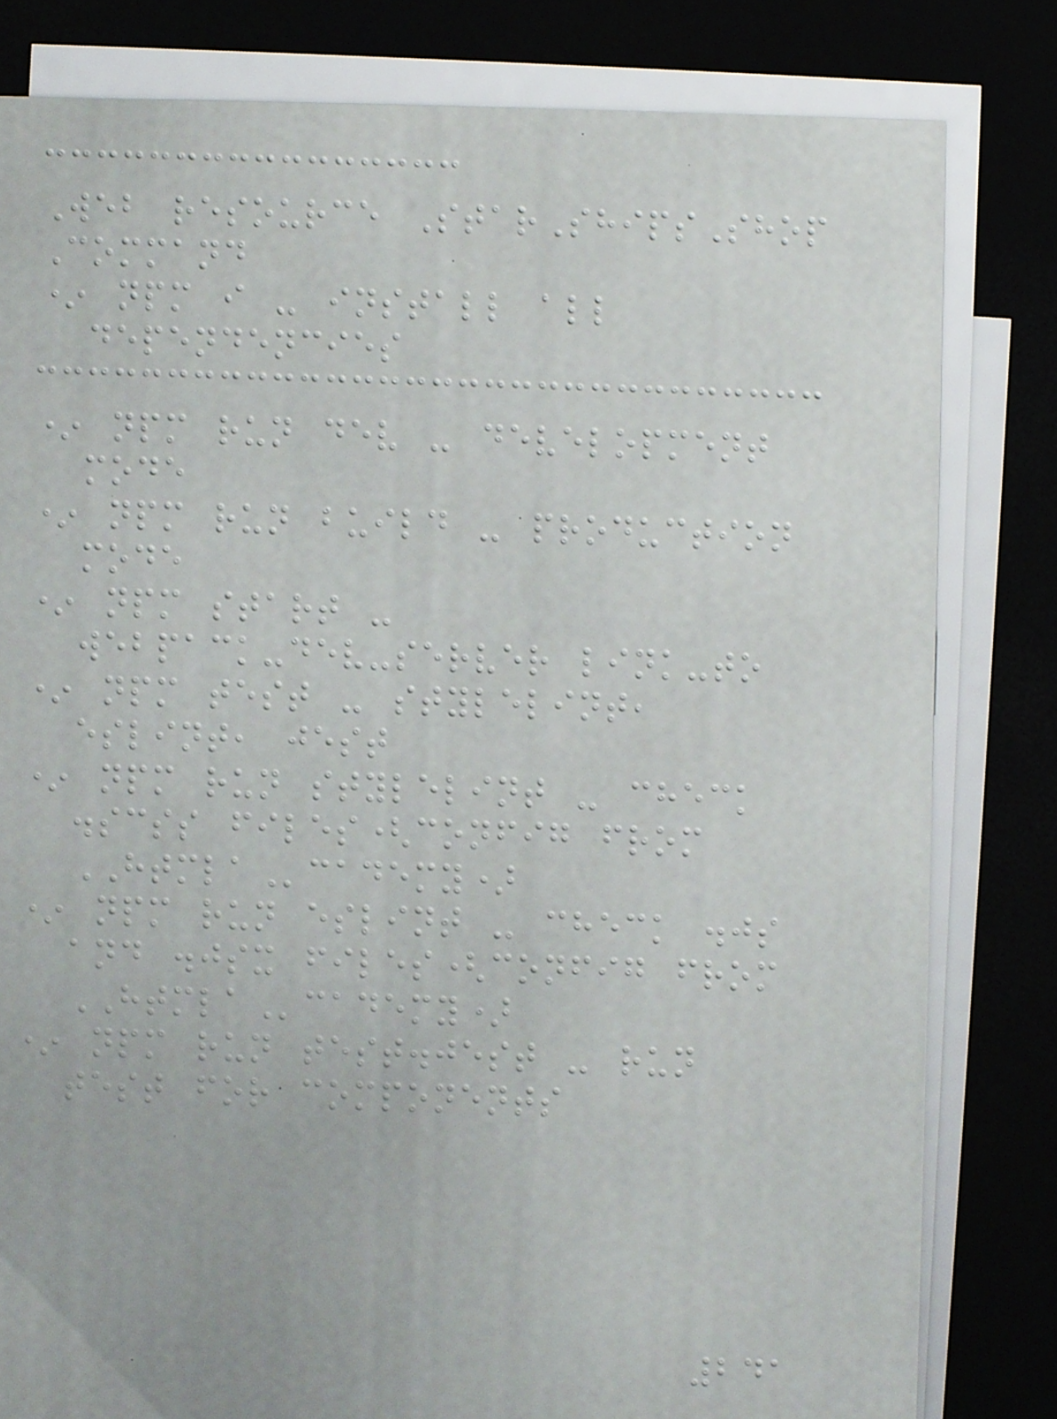Web resource StarShipsShop
Command
* npm i - install all
dependencies
* npm run dev - development
mode
* npm run build - production
mode
* npm start -
webpack-dev-server link-to
* npm test - stylelint,
eslint, jest
* npm run stylelint - check
.scss files(config from
HTMLAcademy)
* npm run eslint - check .js
and .jsx files(config from
HTMLAcademy)
* npm run test.jest - run
test for components
241
